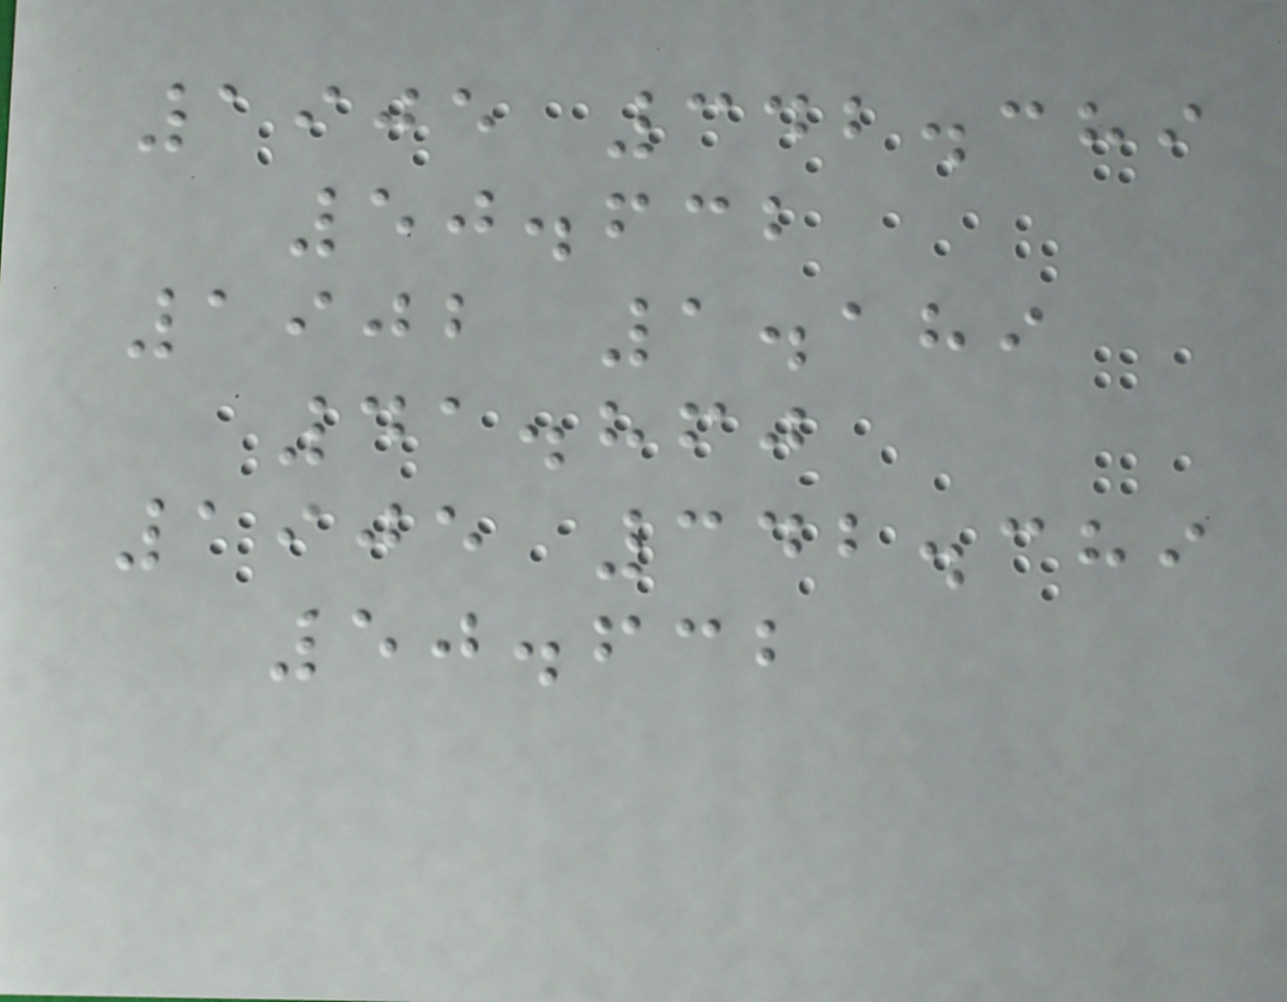1905 342.389
50.632
1902 1.189
41.860
1905 342.389
50.632
